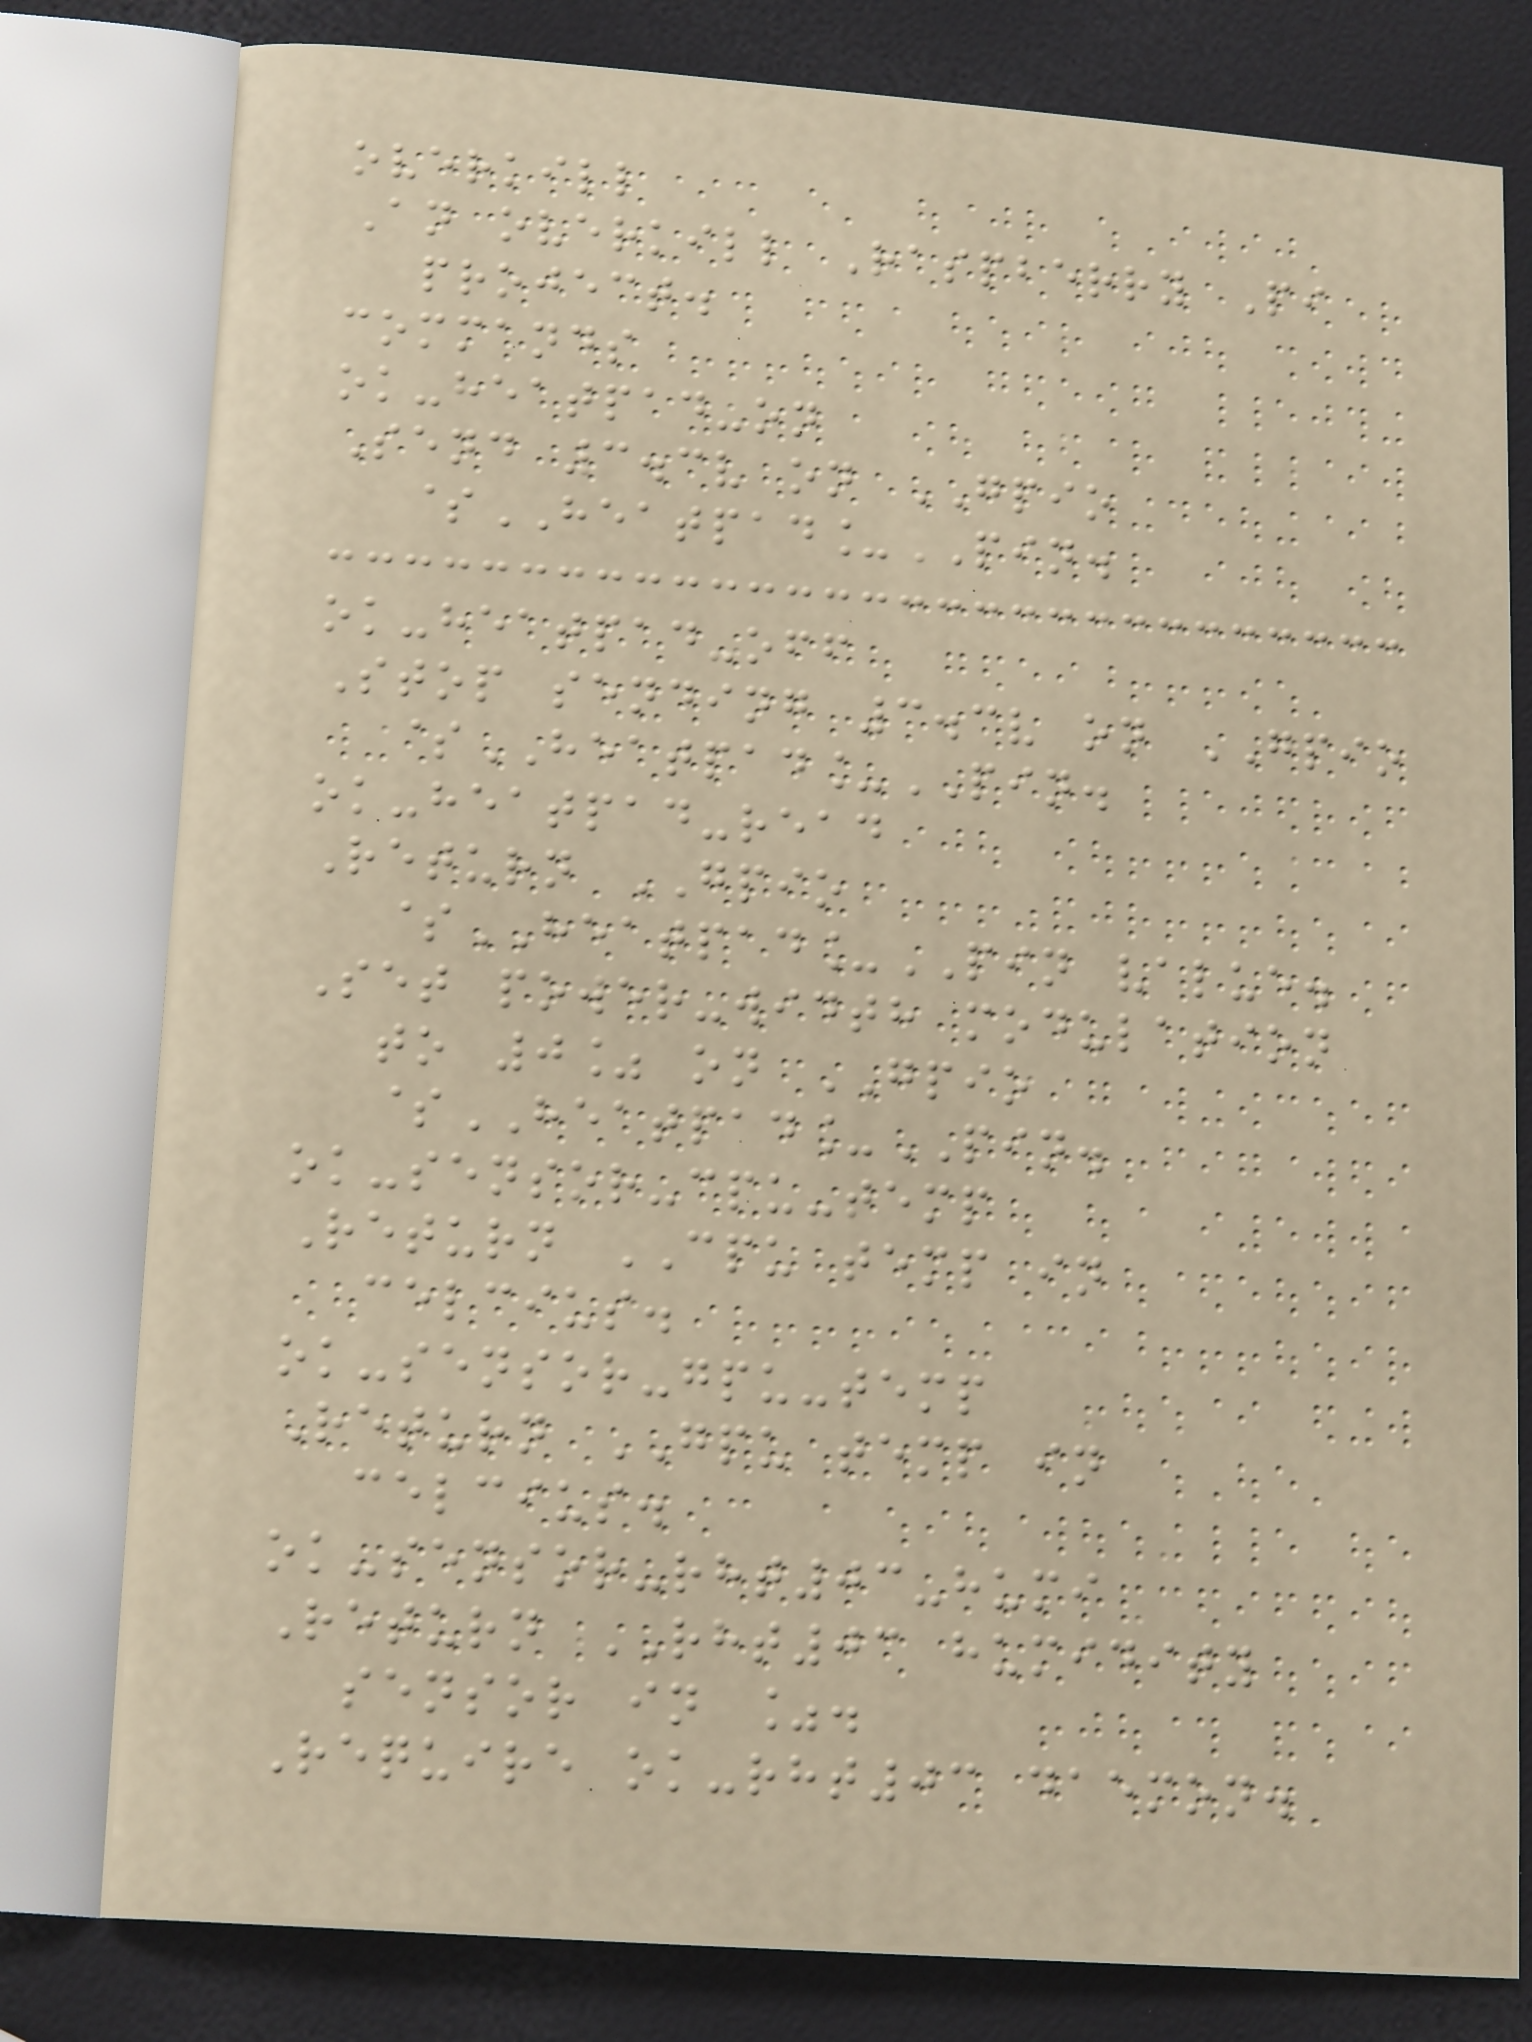overkill
An overkill Raspberry Pi
project.
commands
ok-heatpad-on
Send 3.3v on GPIO
$HEATPAD_PIN.
ok-heatpad-off
Stop sending 3.3v on GPIO
$HEATPAD_PIN.
ok-heatpad-read
Return GPIO
$HEATPAD_PIN value.
Set power-width modulation
to 0% on GPIO
$HEATPAD_PIN.
ok-sensor-cpu-temp
Return CPU temp in
celcius.
ok-sensor-gpu-temp
Return GPU temp in
celcius.
ok-sensor-rht03-humi
Return RHT03 humidity
sensor in %.
Require ok-rht03 daemon.
